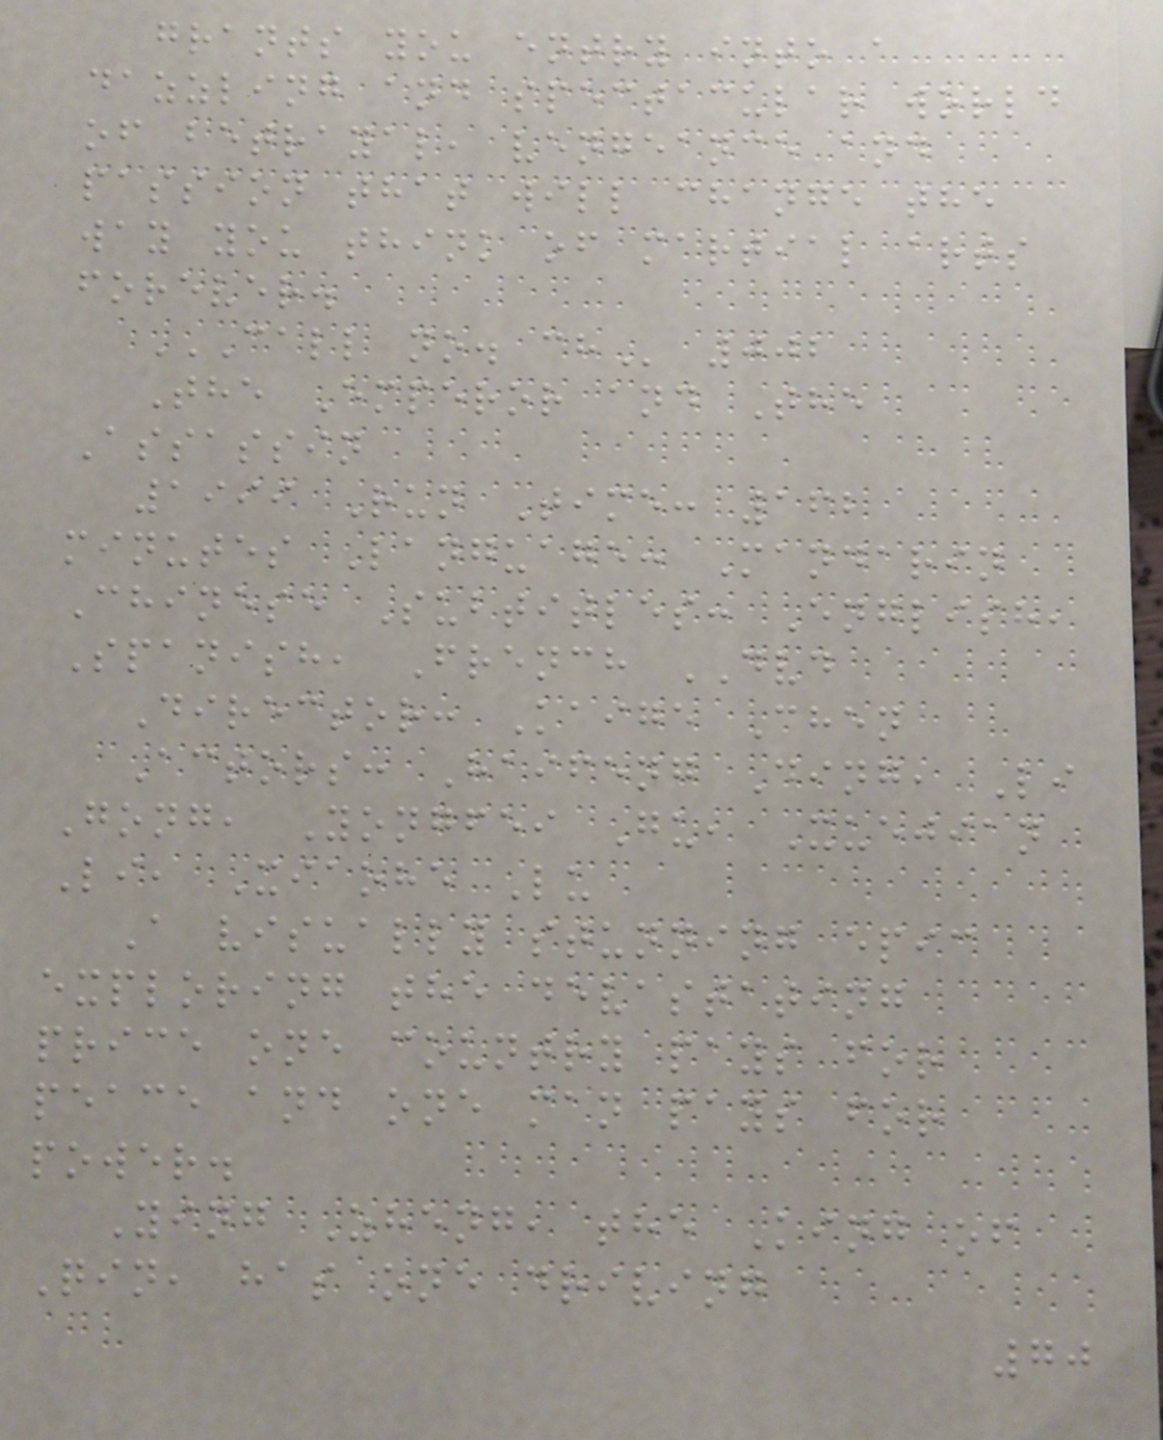grants you entry into a
dazzling and spectacular world
of betrayal, vengeance and
passion that will change the
way you think of martial arts
forever.
CALL NO. CH 002
The Emperor and The
Assassin
1999 Run Time: 162
minutes Language: Mandarin
Chinese Subtitles: English,
Spanish, French DVD
Director: Kaige Chen
Actors: Haifeng Ding, Li
Gong, Yongfei Gu, Xuejian
Li, Xiaohe Lu
A visually stunning epic
exploring the devastating
price one country pays for
peace and one man pays for
power.
Ying Zheng, the King of
Qin, has one driving
70
